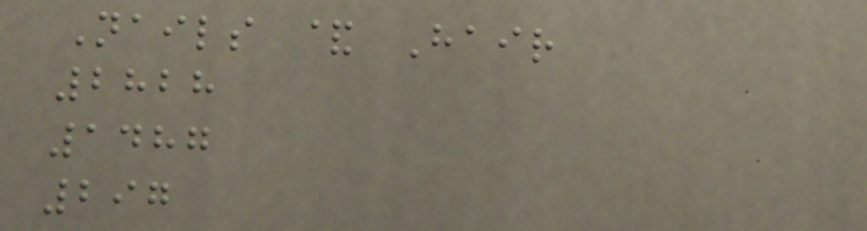Nails & Hair
2828
1487
297
